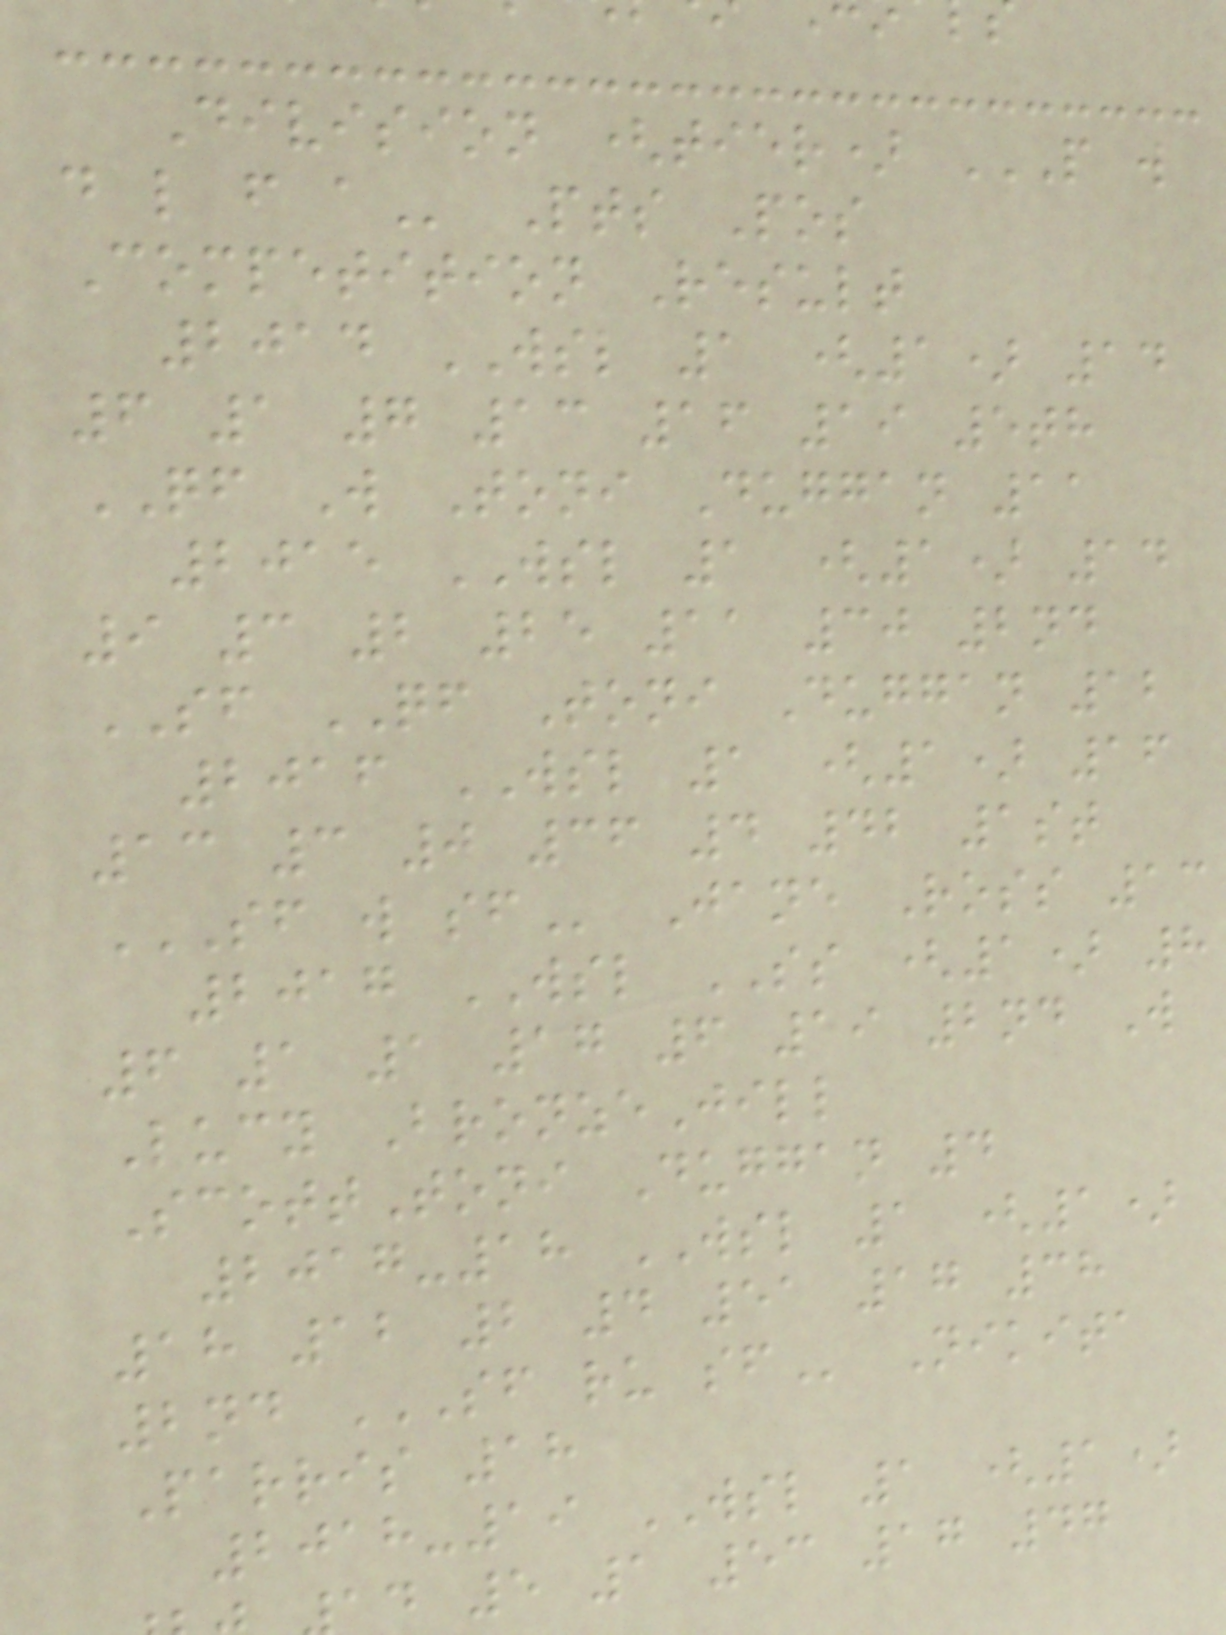Division (tier) P W
d l f
Competition Result
2014 WSL 1 (1) 14
6 1 7 13 16 19 5th
QF W Toni Duggan 11
2015 WSL 1 (1) 14
9 3 2 25 11 30 2nd
SF QF Toni Duggan 12
2016 WSL 1 (1) 16
13 3 0 36 4 42 1st
SF W SF Jane Ross 13
2017 WSL SS (1) 8
6 1 1 17 6 19 2nd W
Lucy BronzeJill
ScottToni Duggan 4
2017-18 WSL 1 (1)
18 12 2 4 51 17 38
2nd SF RU SF Nikita
Parris 18
2018-19 WSL 1 (1)
d 5 1 53 17 47
